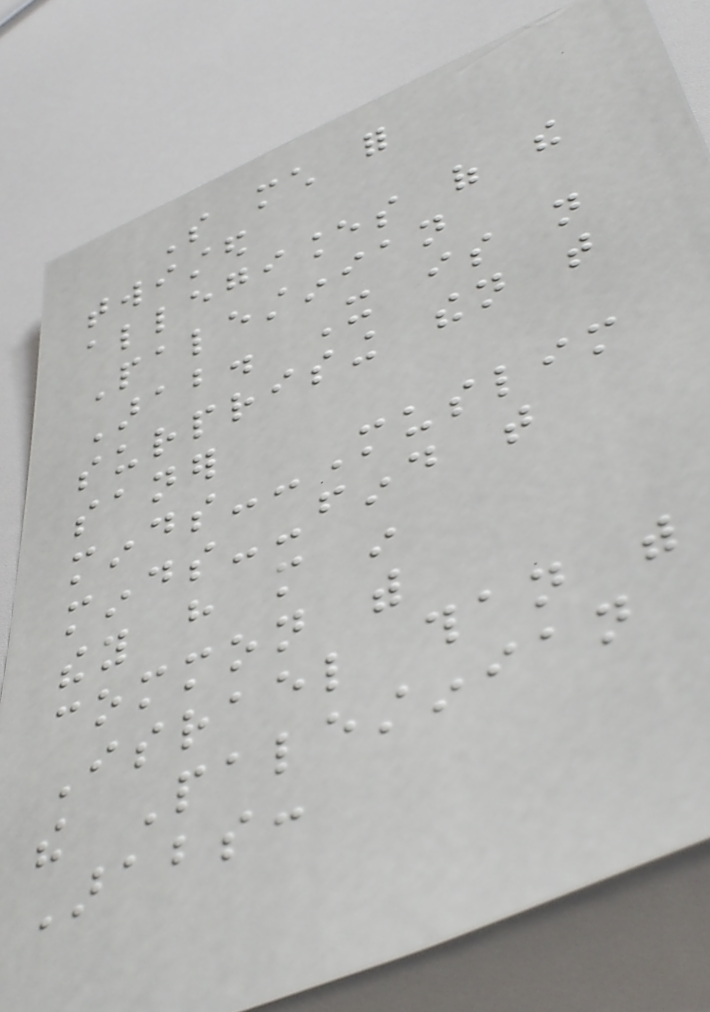So much for
twisted
allegiances of the
Palestinian
Arab. It is not
surprising then that
saner
minds--Muslim
minds--find that
they have more in
common with
Israel than with
the Palestinian
Arabs:
